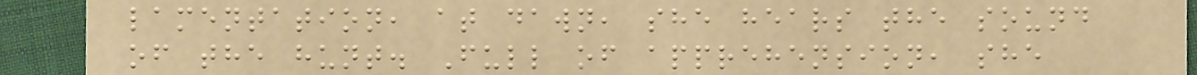lamentation, at dawn, she hears the sound
of the hunt. Full of apprehension, she
